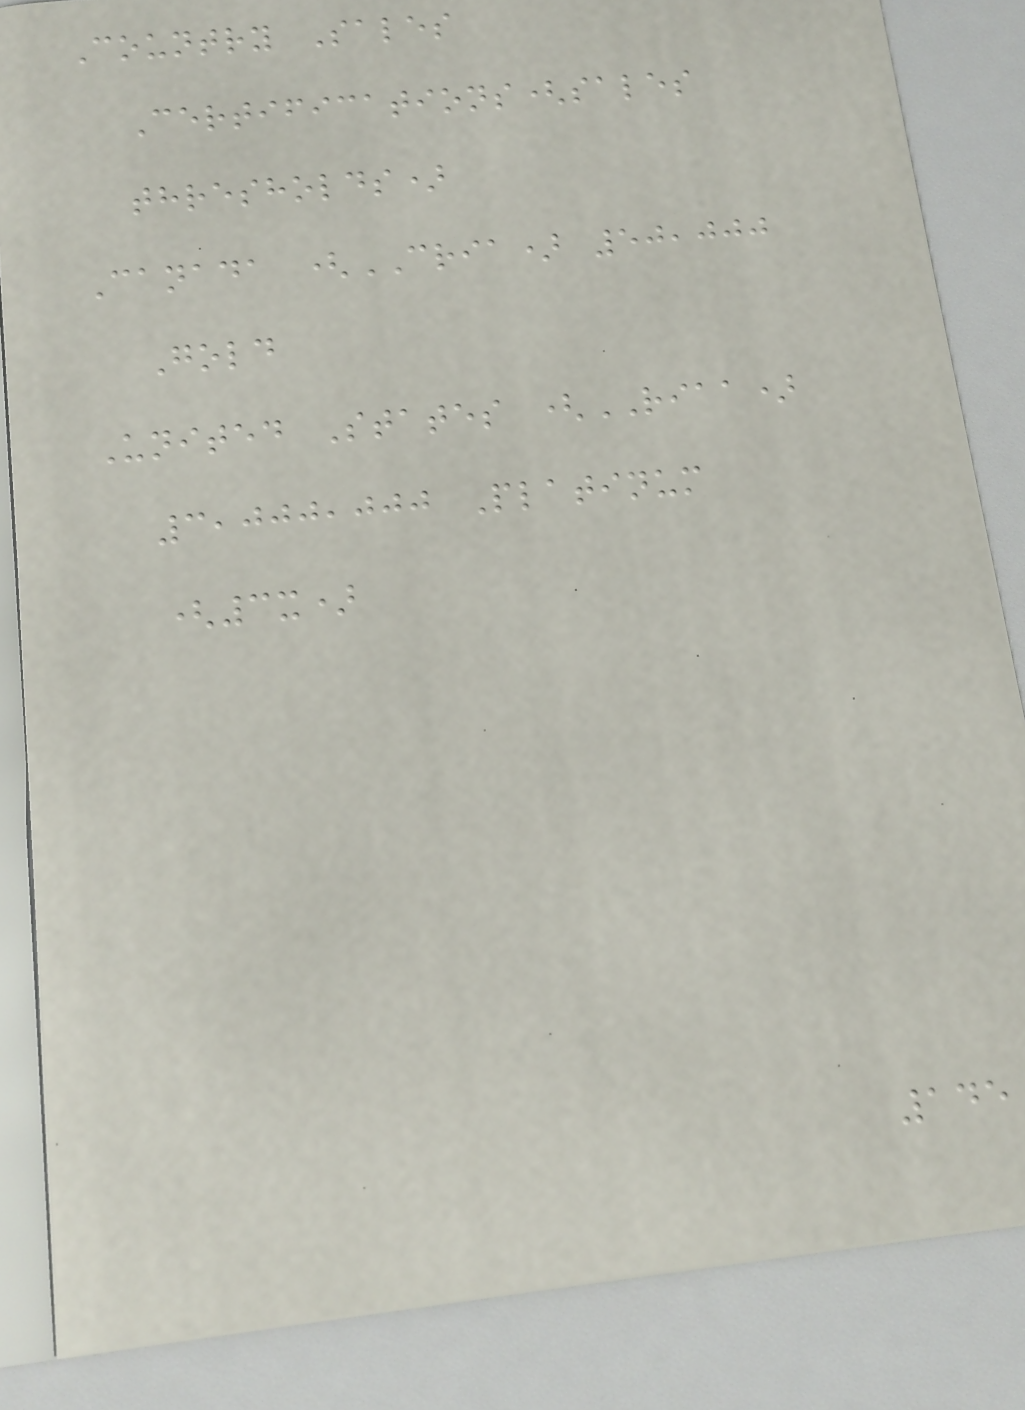Country Sales
Certifications(sales
thresholds)
Canada (CRIA) 50,000
Gold
United States (RIAA)
3,000,000 Platinum
(3x)
145
